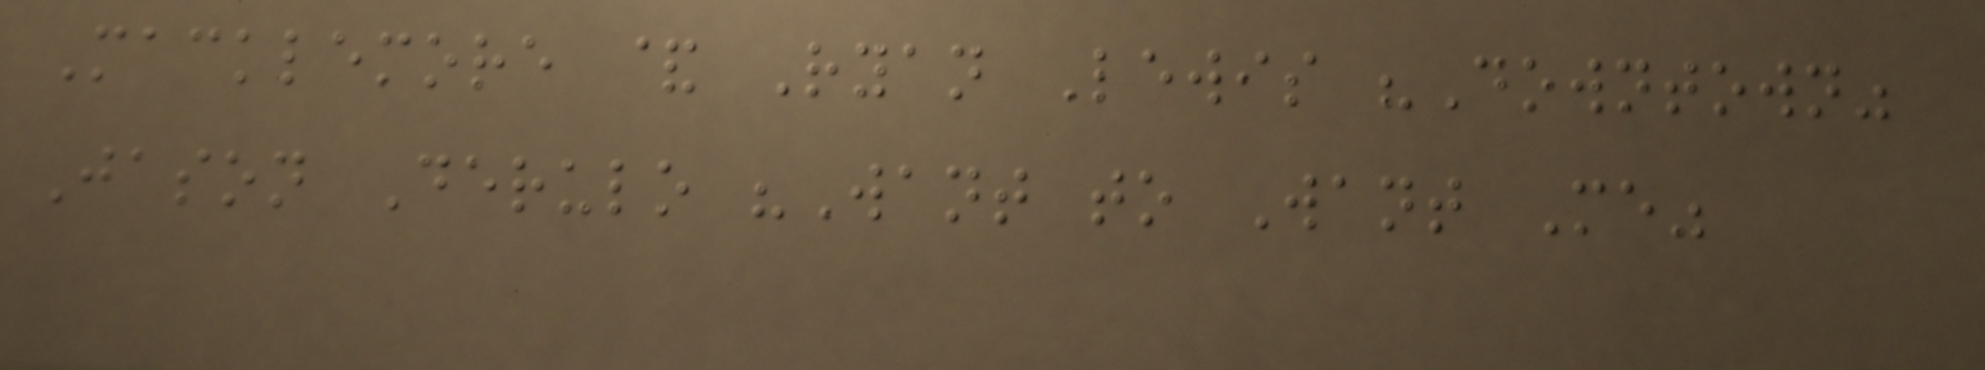Macklemore & Ryan Lewis "Downtown"
Jason Derulo "Want to Want Me"
